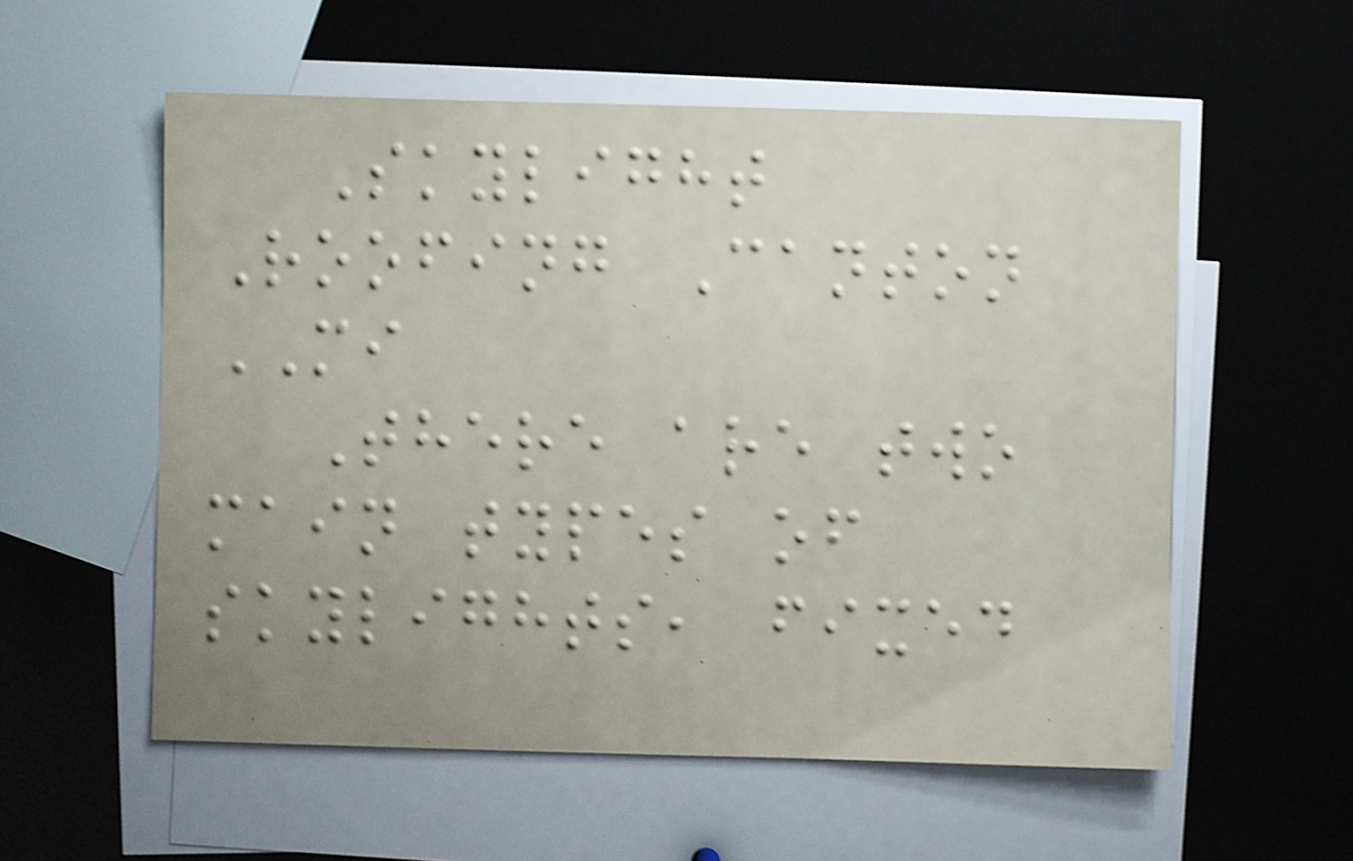Skylight
Roofing Canton
MI
There are two
main types of
skylights, fixed
